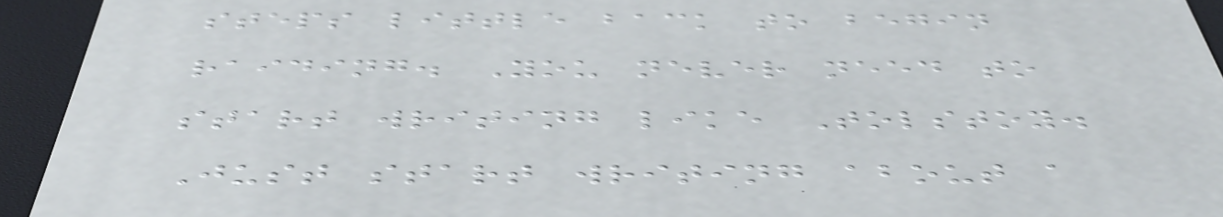steps little back to begin
raiding. You never need to
start writing like Tolstoy.
Just start writing about a
